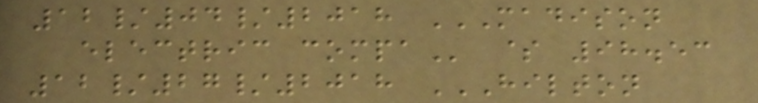12/04/2018 MADISON
ELECTRIC COMPA $ 98.53
12/27/2018 HILTON
